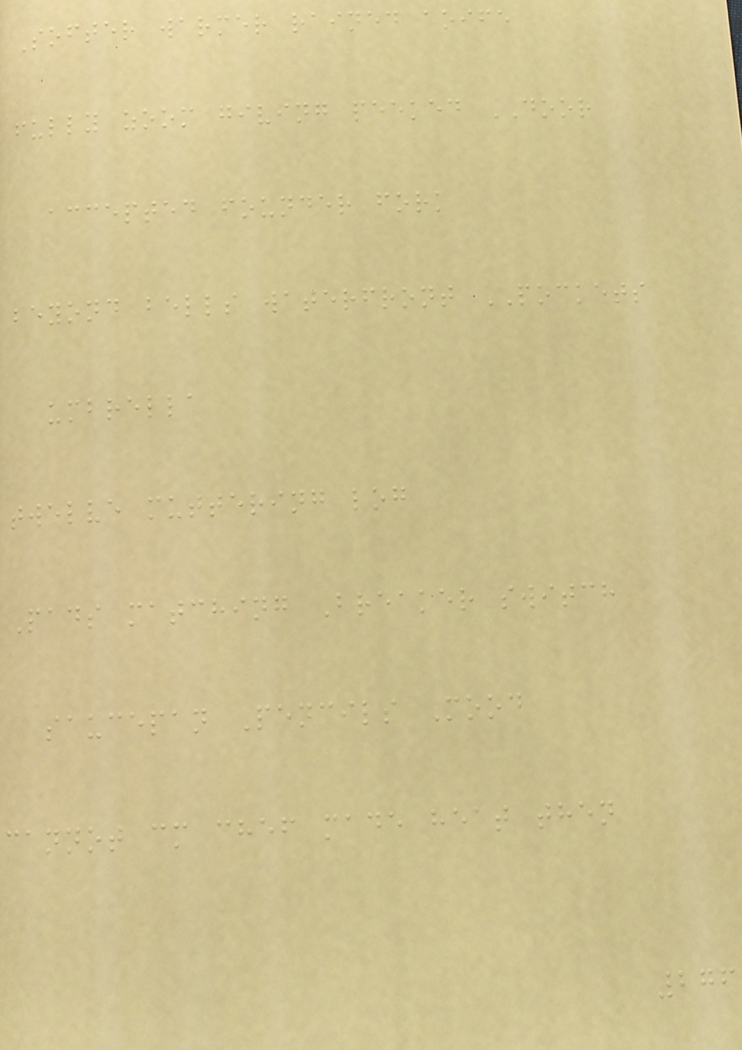Softer warmer rained aoife
fully zoom giving peeked DOOR
accepted founder fork
beyond bells waterfront POCKETS
umbrella
twelve muttering log
Pads matching Breaker switch
saucepan Pencils Mood
cannot cm chef made heat then
276
